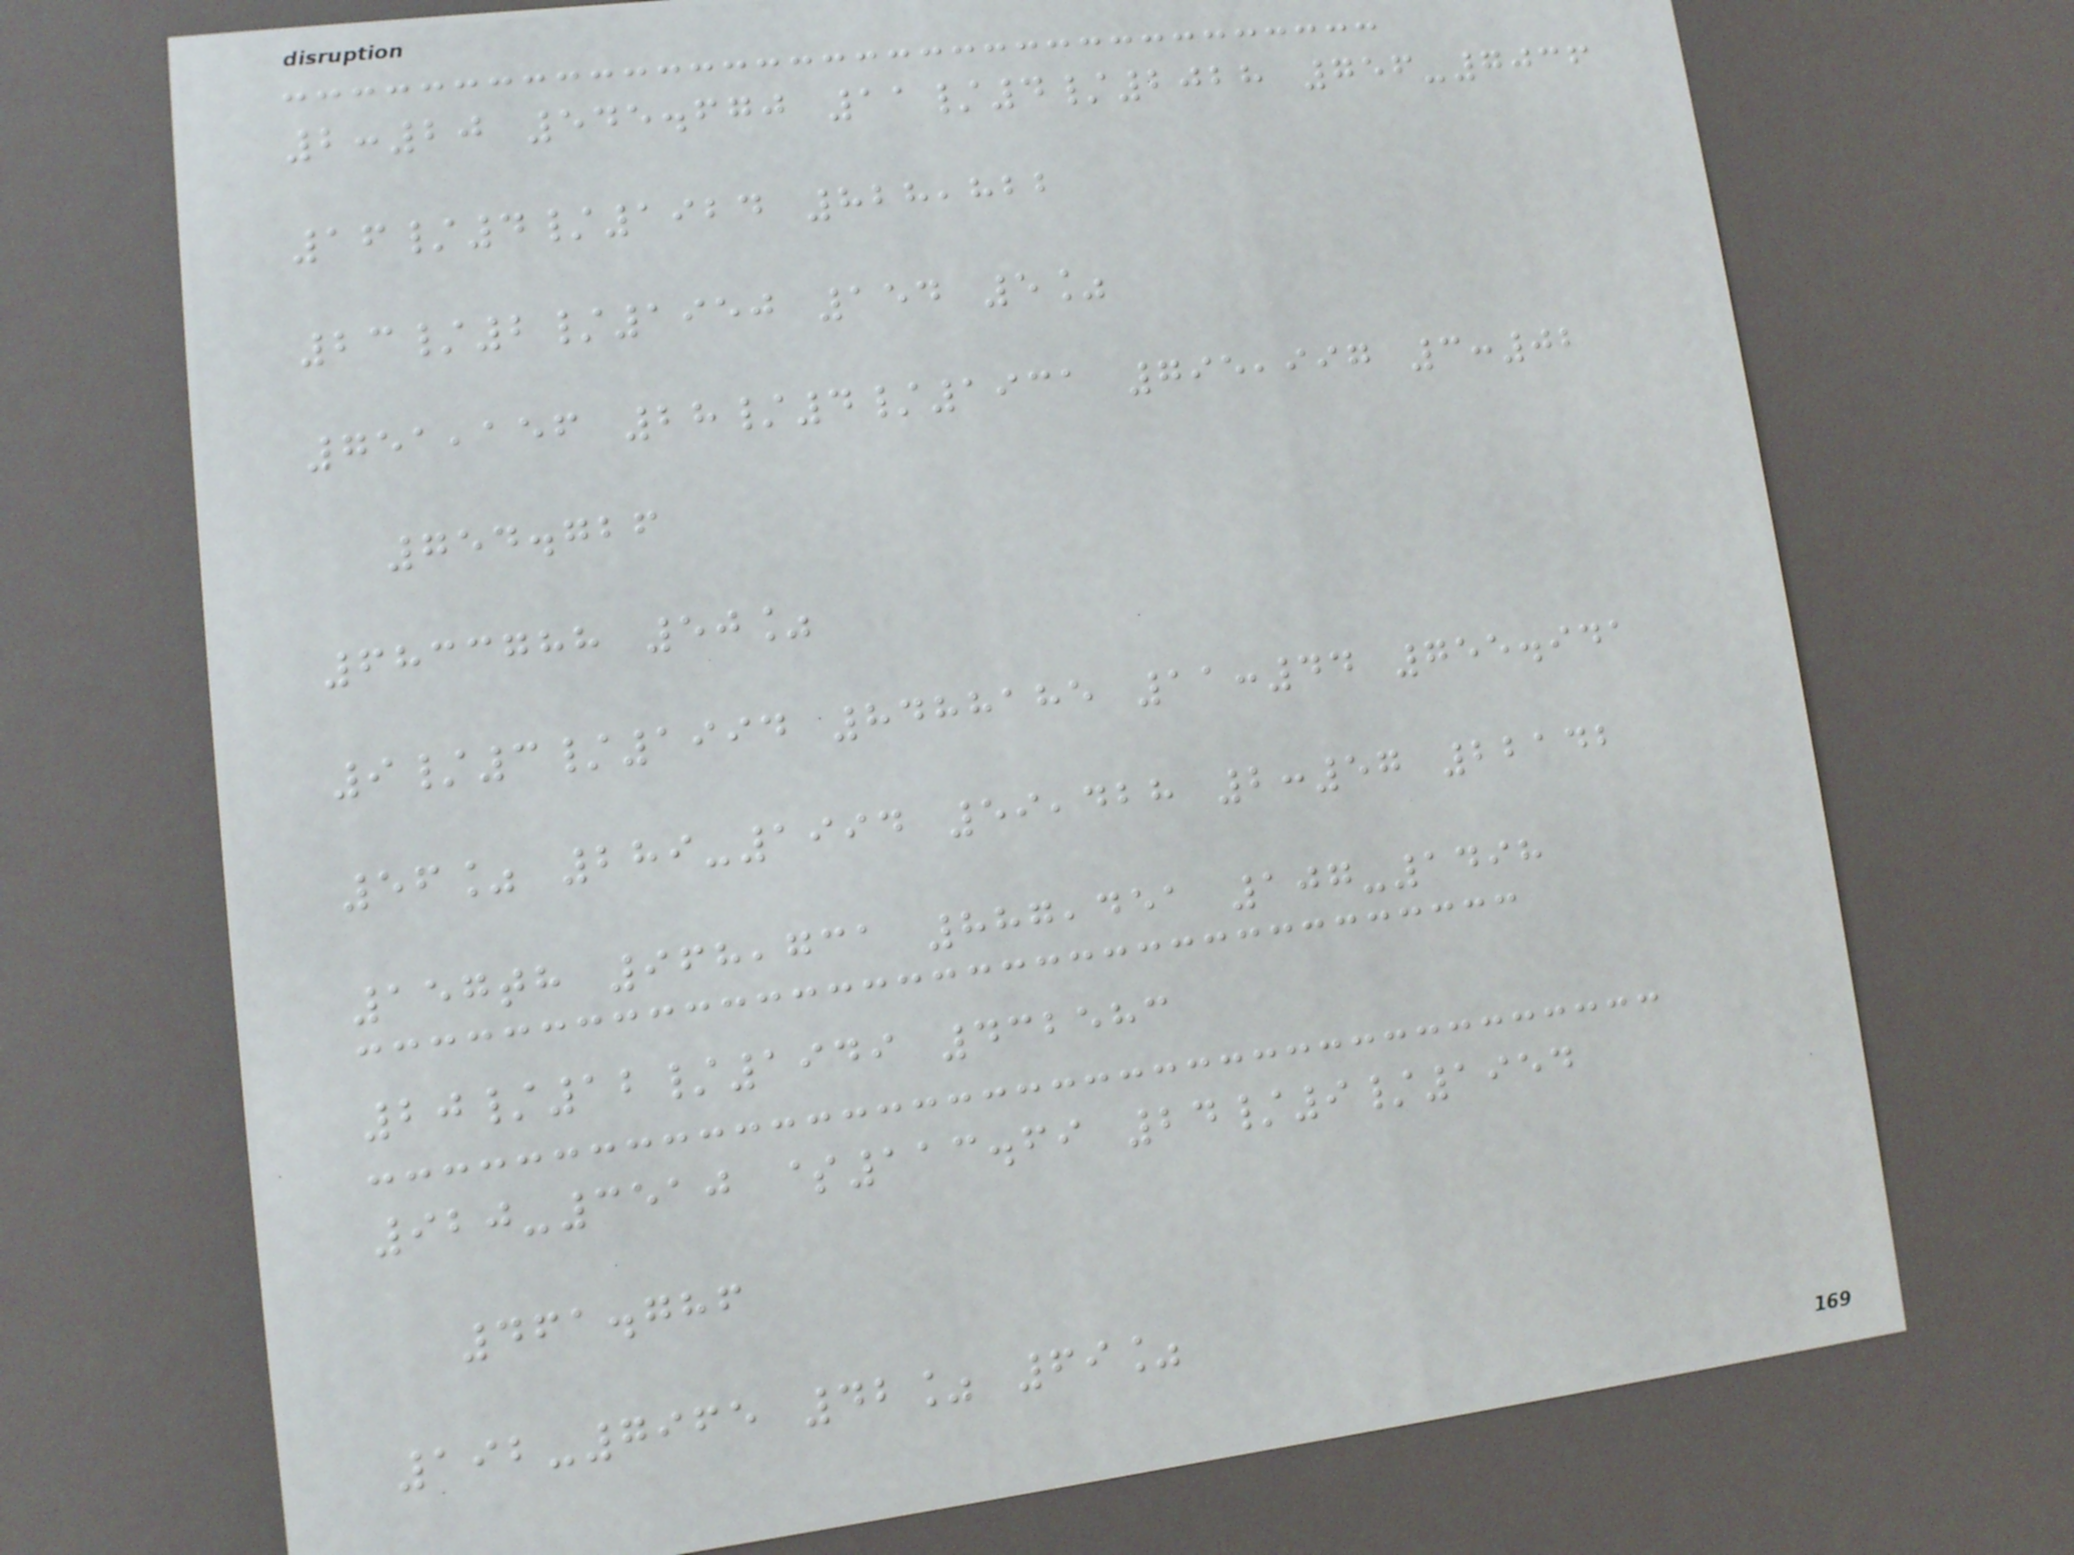2:20 545.670 11/4/2028 756-7036
16/4/1924 828,822
23/2/1950 154 5%
751,156 28/4/1931 795,997 3:02
754.726
6833788 50%
9/3/1994 8488185 11:44 755.941
56% 289-1994 59,428 2:57 22142
157th 968,731 887,451 107-1498
20/12/1949 432583
920-3510 $113.69 24/9/1954
461.786
192-7965 42% 69%
